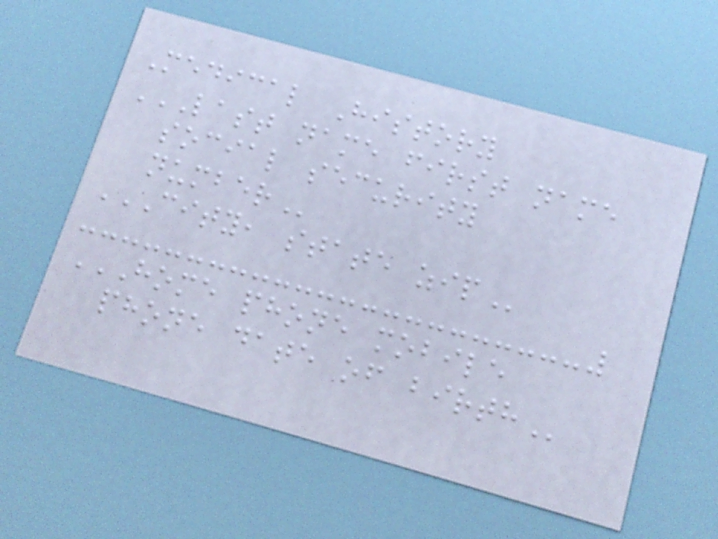Medical History
LAST NAME FIRST NAME
SOCIAL SECURITY
NUMBER
CITY, STATE ZIP
HOME PHONE MOBILE
PHONE DATE OF BIRTH
